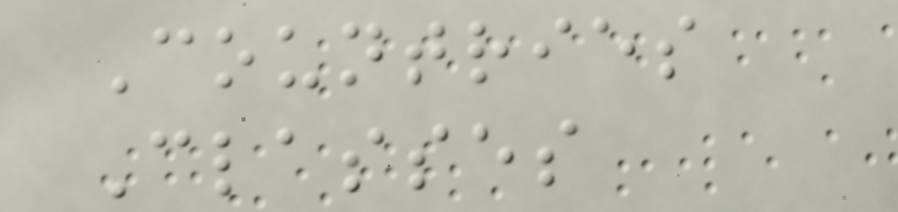Countries
Classes
